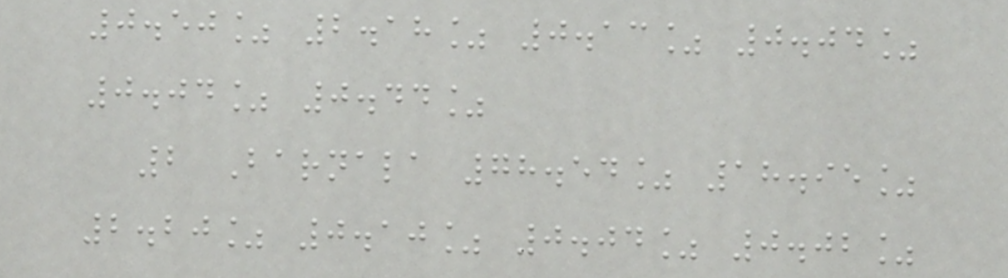0.50% 2.18% 0.13% 0.04%
0.04% 0.44%
2 Barnala 78.54% 18.95%
2.20% 0.10% 0.04% 0.02%
